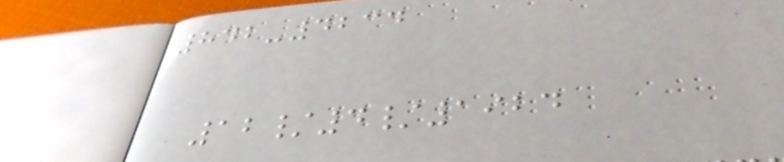842-4234
12/4/1924
